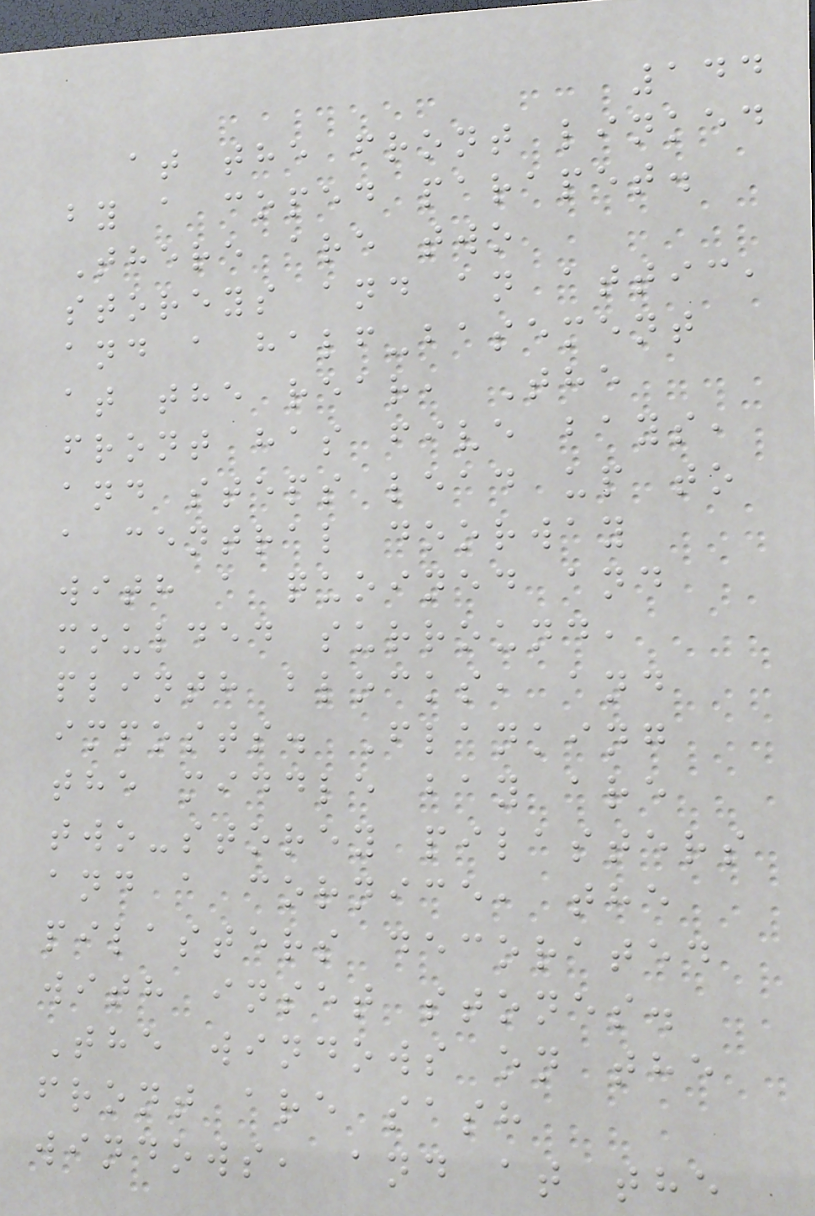144
at the front linked
by a coped parapet.
There are two
storeys and an attic,
and a half-basement
at the rear, The
front has five bays,
and steps lead up to
a central doorway
with a quoined and
moulded surround,
plinth blocks, and
imposts. Flanking
the middle bay are
two-storey pilasters
and a cornice, the
pilasters decorated
with inset stones.
The windows on the
front are sash
windows, and at the
